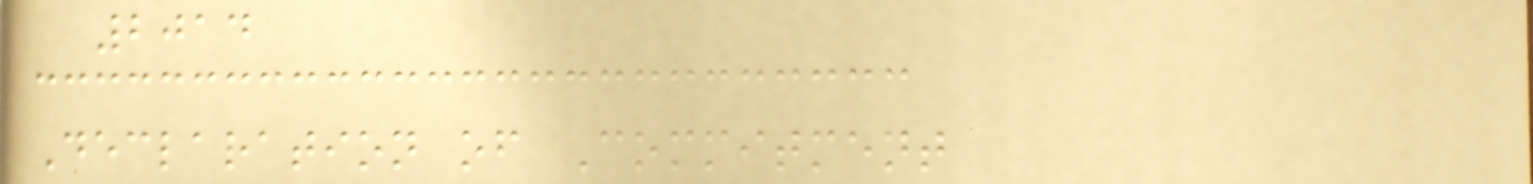2014
Declaration of Commitment
